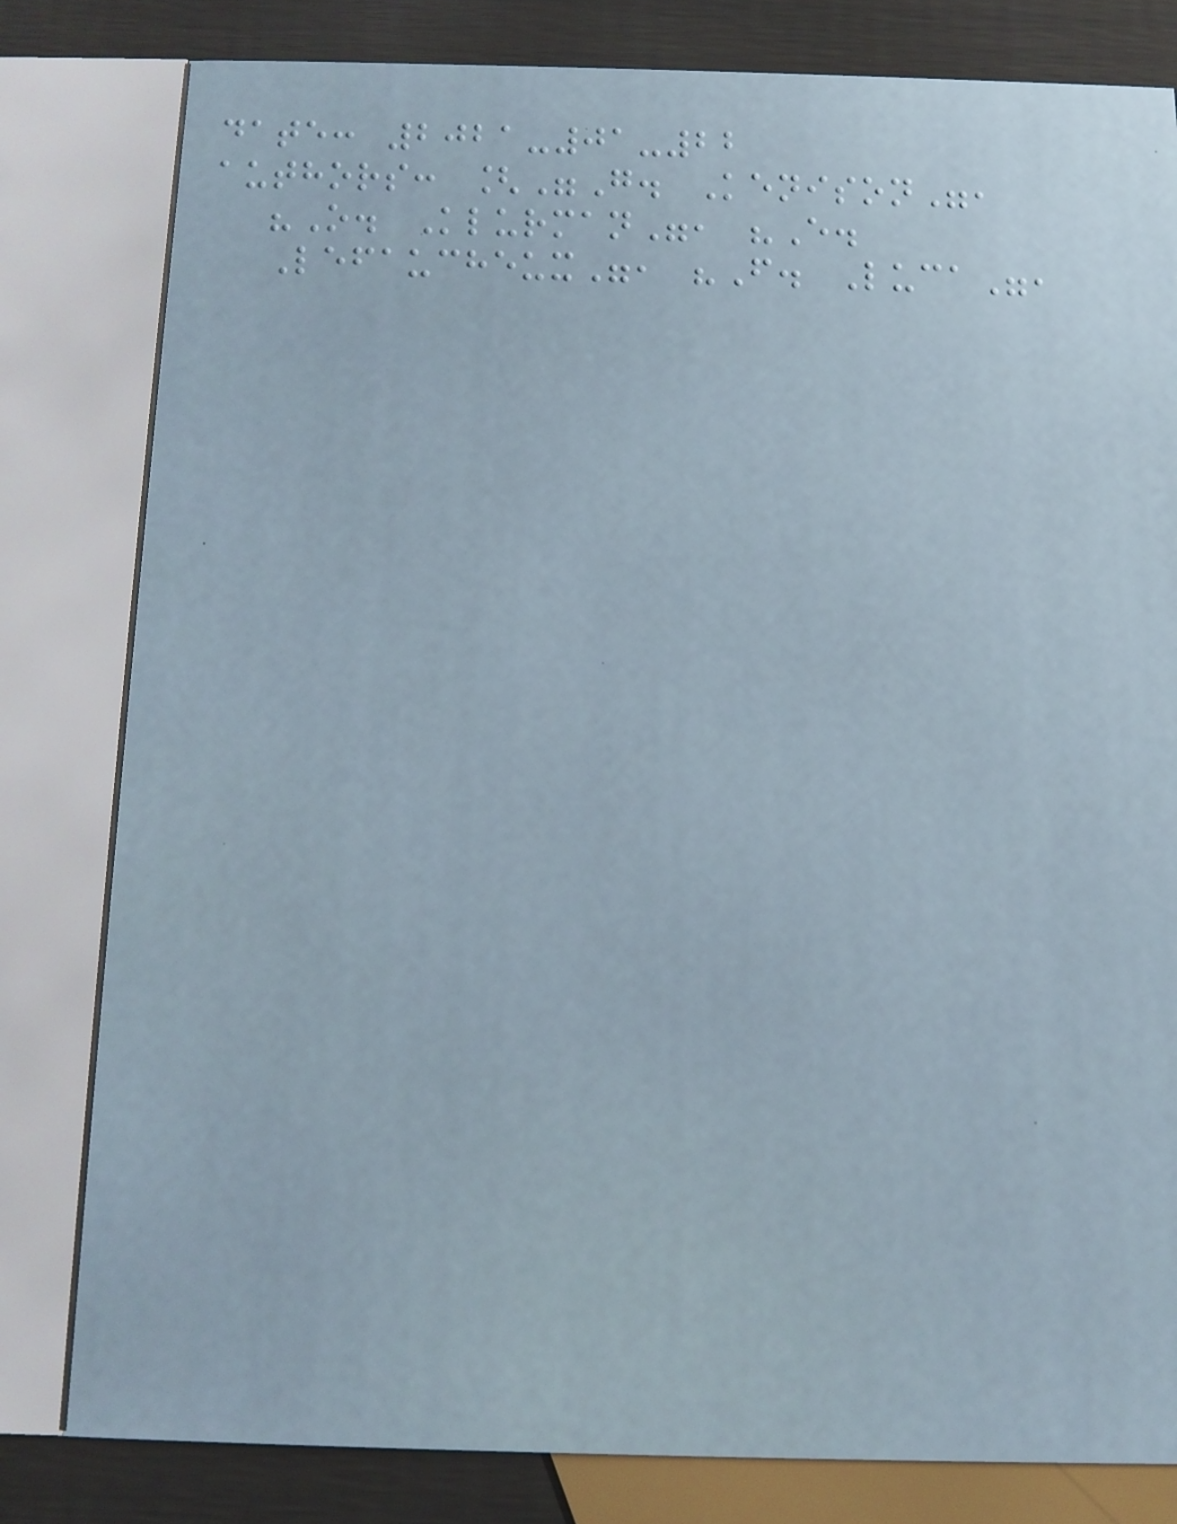date: 2021-01-22
authors: ["G. Kenison",
"O. Klurman", "E.
Lefaucheux", "F. Luca",
